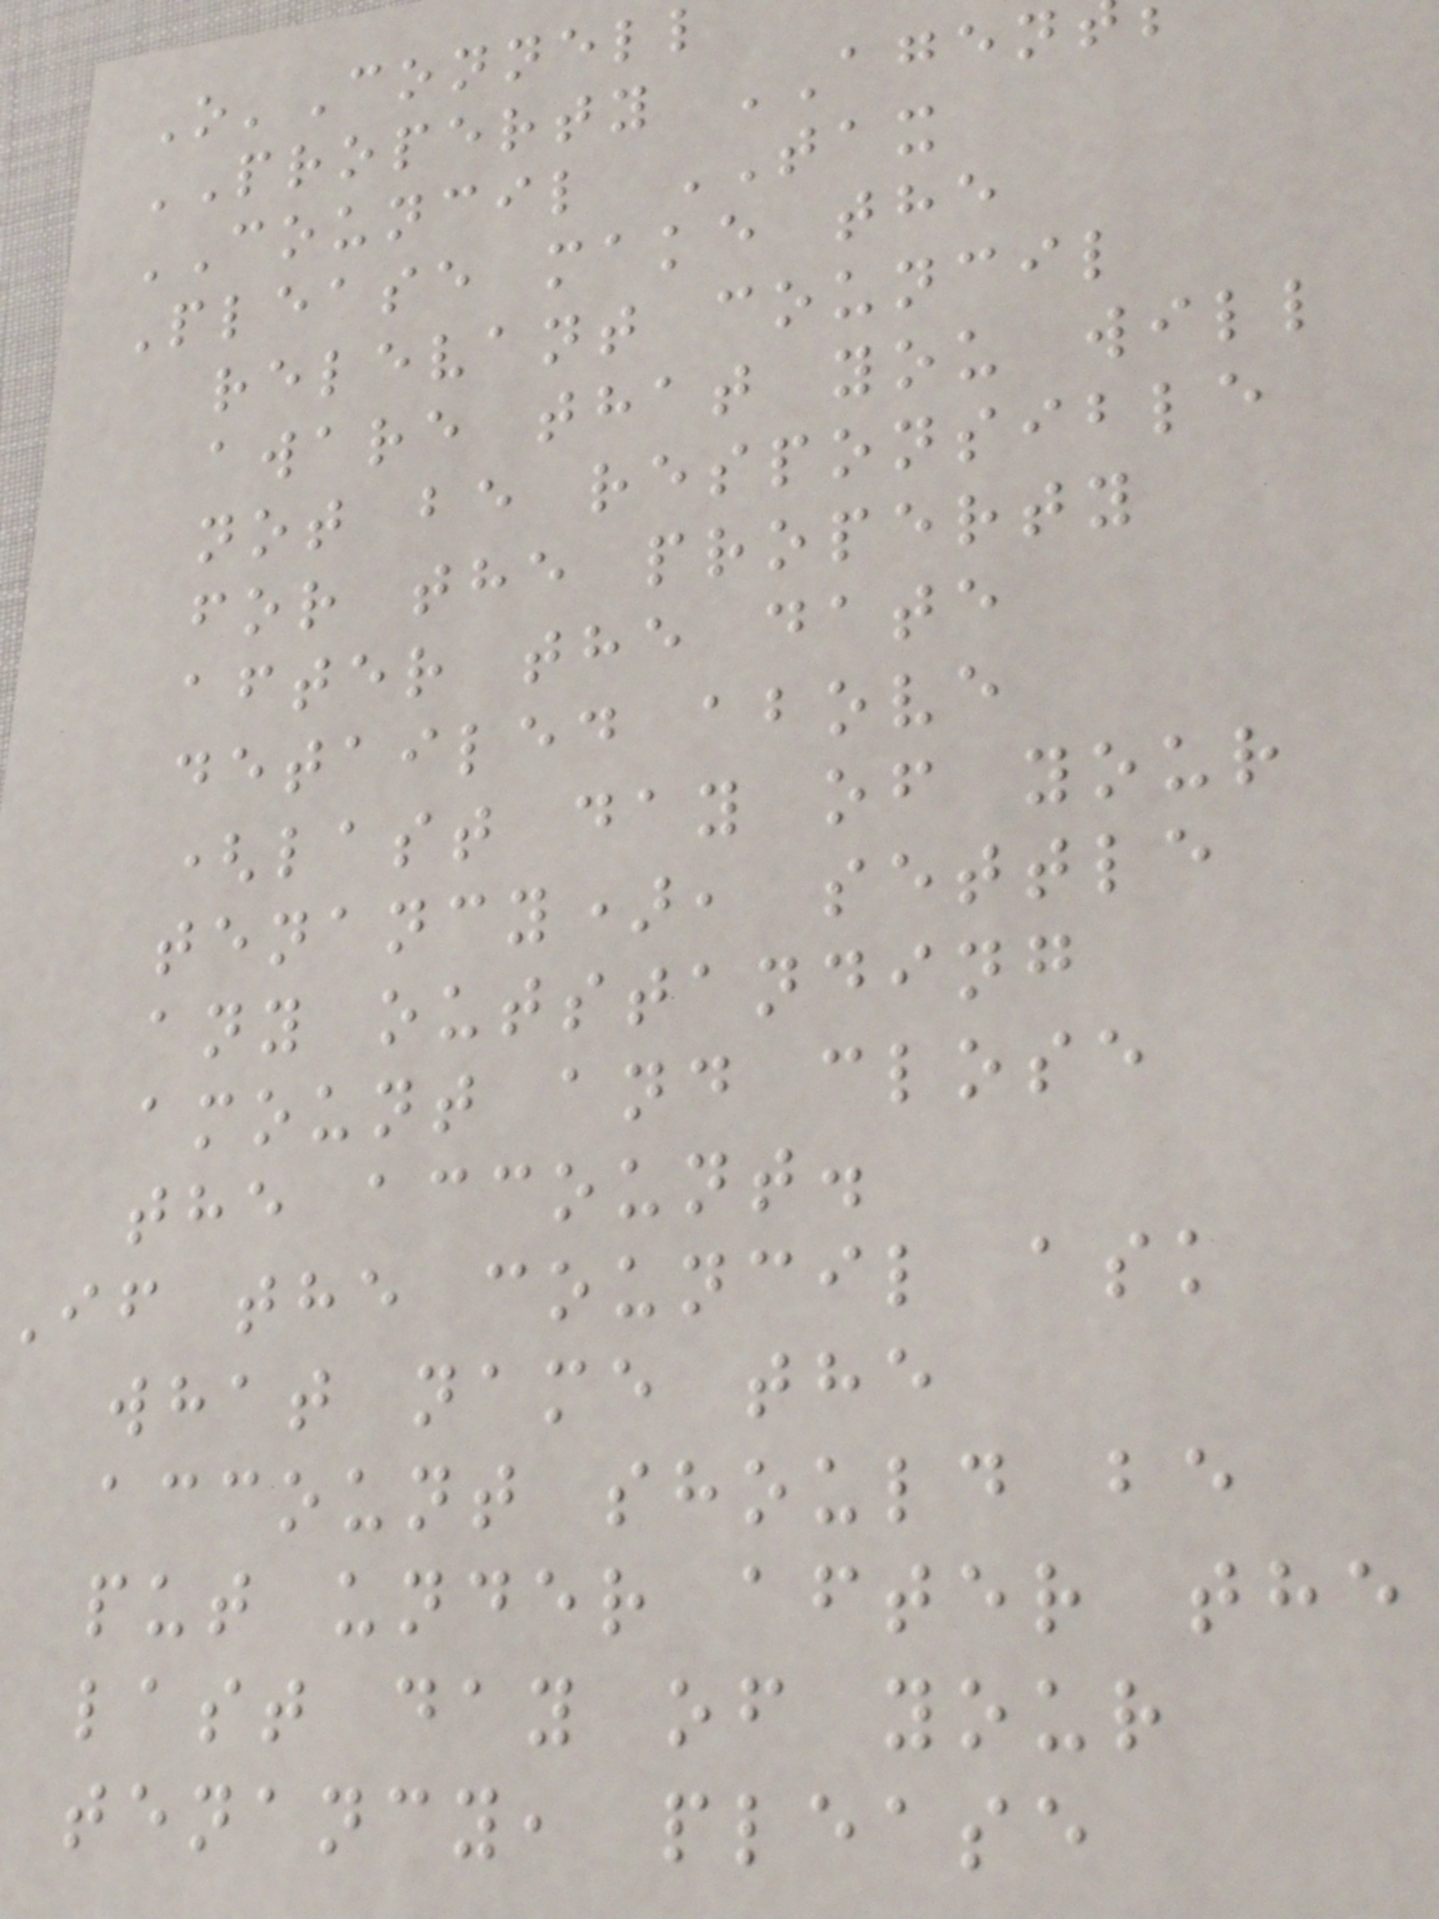O'Connell
PROPERTY AGEN
COUNCIL TAX
Please make the
relevant council
aware that you will
not be responsible
for the property
after the date
detailed above
(last day of your
tenancy), settle
any outstanding
amount and close
the account.
If the council ask
what name the
account should be
put under after the
last day of your
tenancy, please
